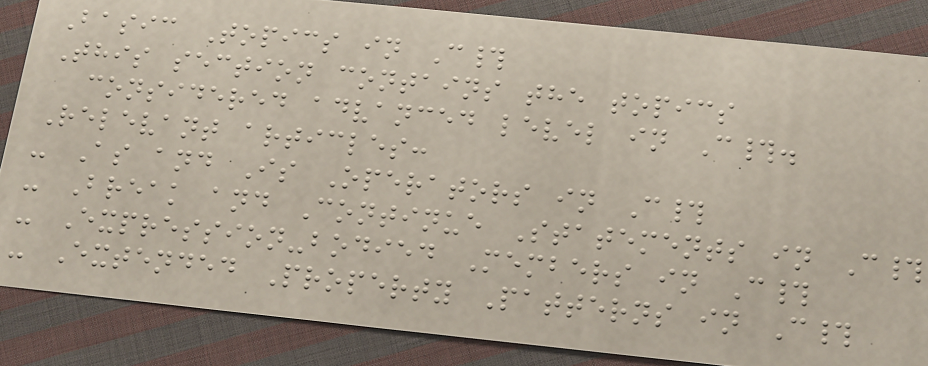Basic Topics in C#
This section contains the topics
considered advanced level in C#.
Relevant articles:
- As and Is Operators in C#
- Break and Continue Statements in C#
- Expression-bodied Members in C#
- Extended Property Patterns in C#
